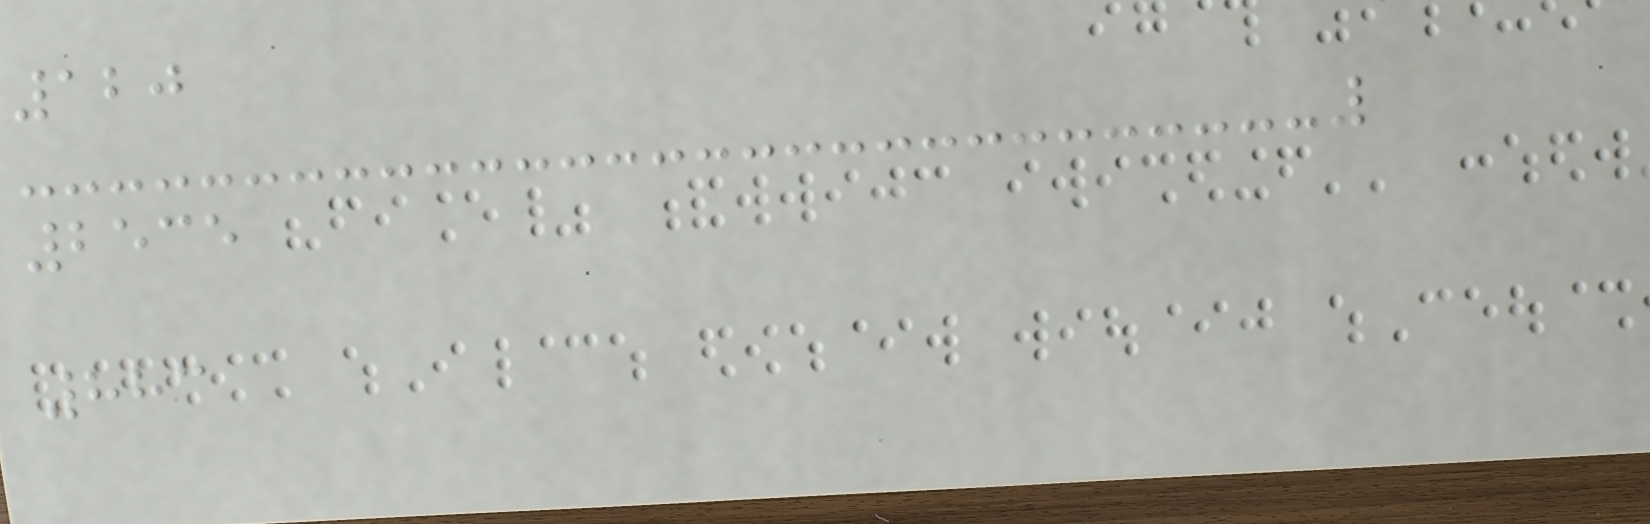120
2535
883
